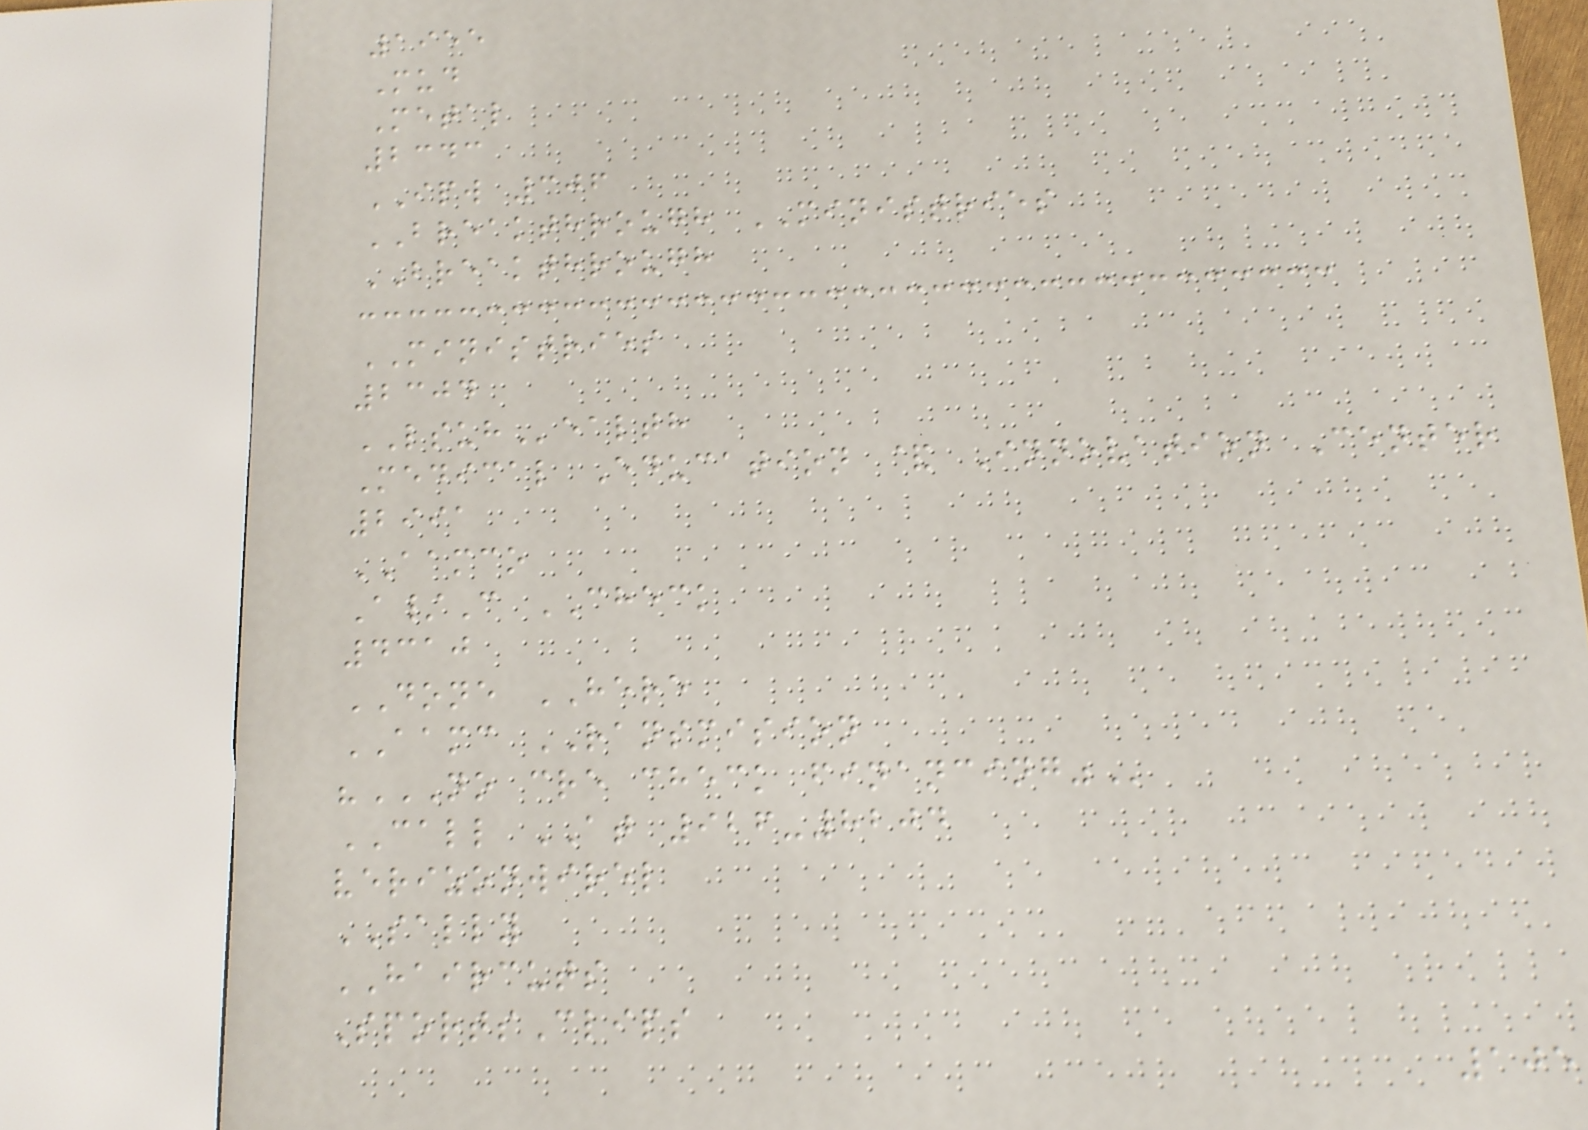1955
Mud
Metal
2343
IPW 306
BREAKTHROUGH MINISTRIES
BREAKTHROUGH
MINISTRIES
2304
LSUHealth
Medical Education & Innovation Center
2991
AAMCO
A/C CHECK
4310
DONE HERE
AAMC RANSMISION
"NO CRE CHECK FINANCING"
CALL AT 926-8204
verizonwirel
SALLY
HAIRCUTS
SportsClips
105
